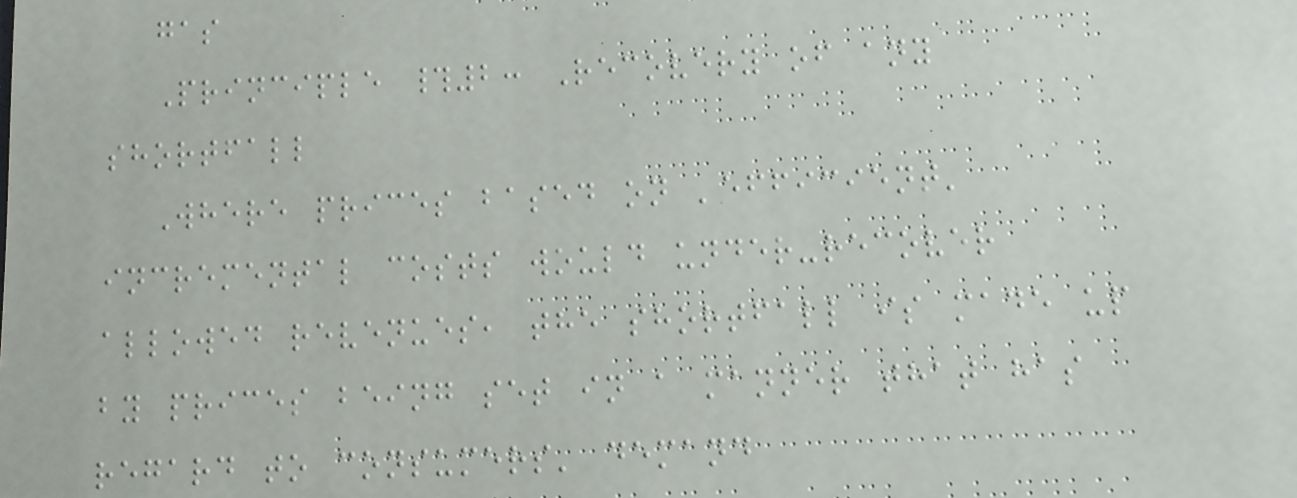gas
Principle #2: Recovery of any
shortfall
Where prices based on 'efficient'
incremental costs would under-recover
allowed revenues, the shortfall is made up
by prices being set in a manner that has
regard to consumers' demand
